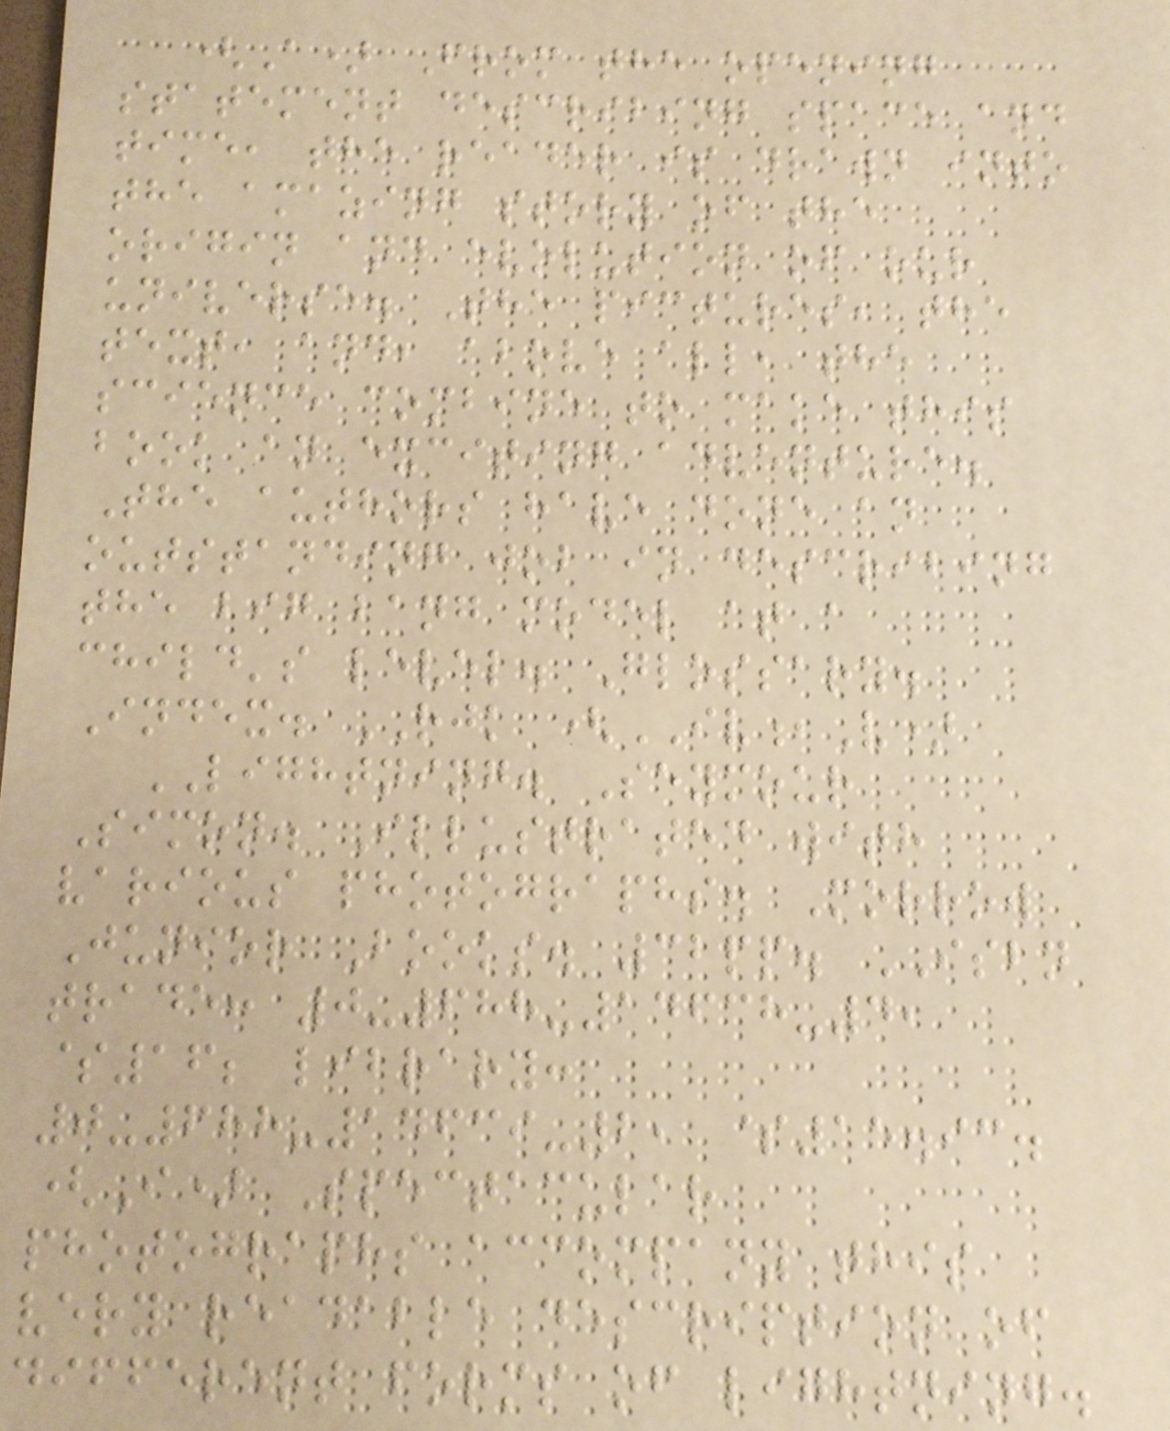(A) From the opening
statement describing space and
time, the reader is drawn into
the amazing story of the
origin and evolution of our
universe. The pictures, the
text, and, above all, the
science combine to make this
book an exciting adventure.
The authors have done an
outstanding job in describing
the big bang model at a
child's level. Glossary.
Index. RJK (IV,V)
LIGHTNING. Seymour
Simon. Illustrated with
various photographs. Morrow
Junior Books. 32pp. ISBN
trade: 0-688-14638-4,
$16; library:
0-688-14639-2, $15.93.
(I) Spectacular
photographs accompany this
very readable description of
different forms of lightning.
